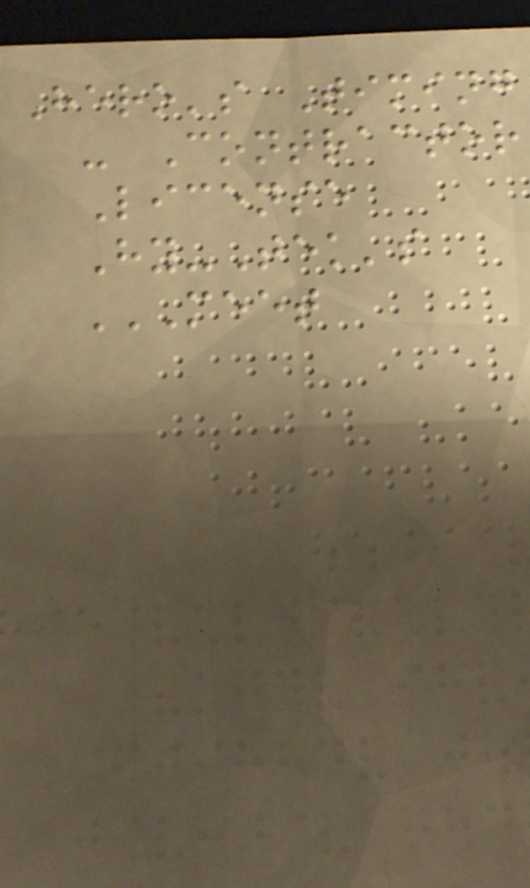Hero's Timing
- Contractor
License
Hy-Tek's
MEET
